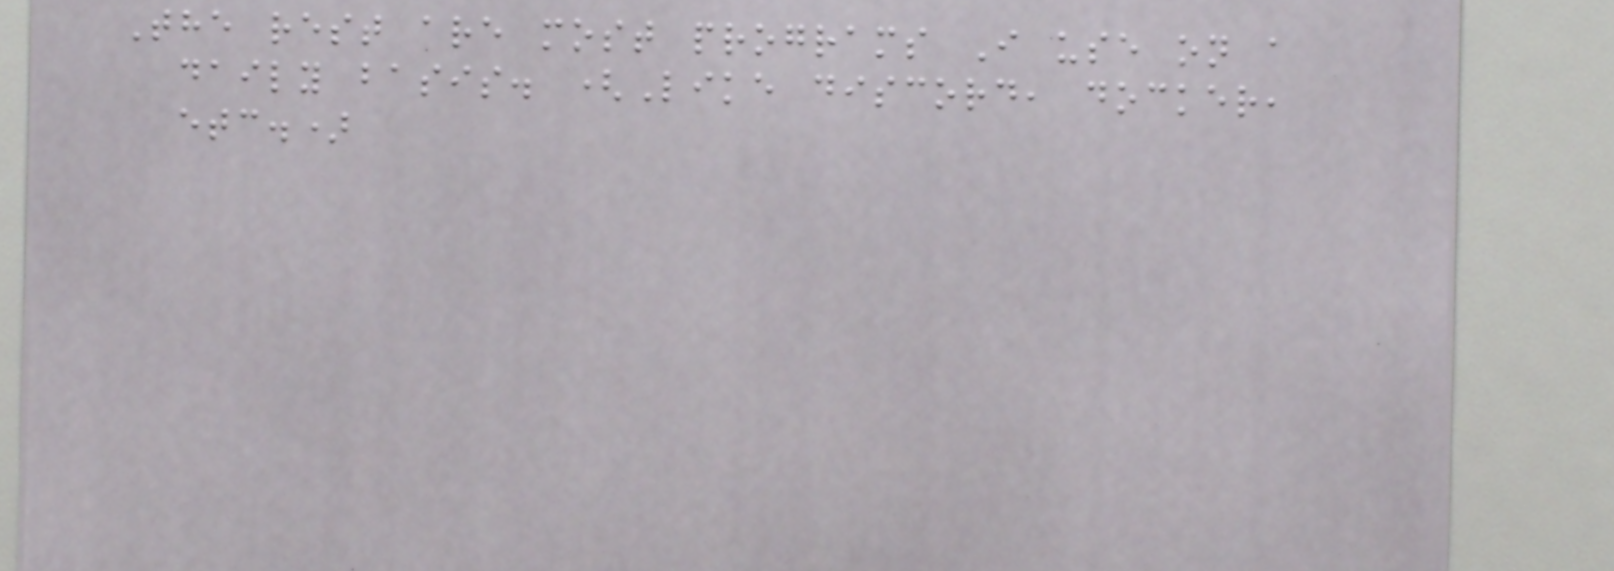The rest are most programs I use on a
daily basis. (Like discord, docker,
etc.)
